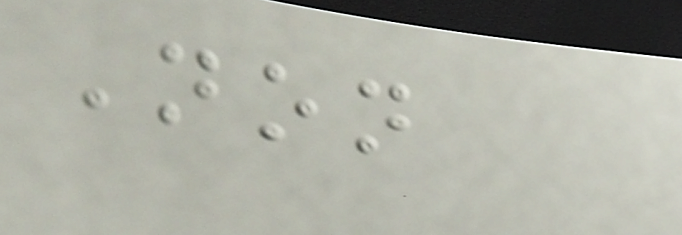Non
